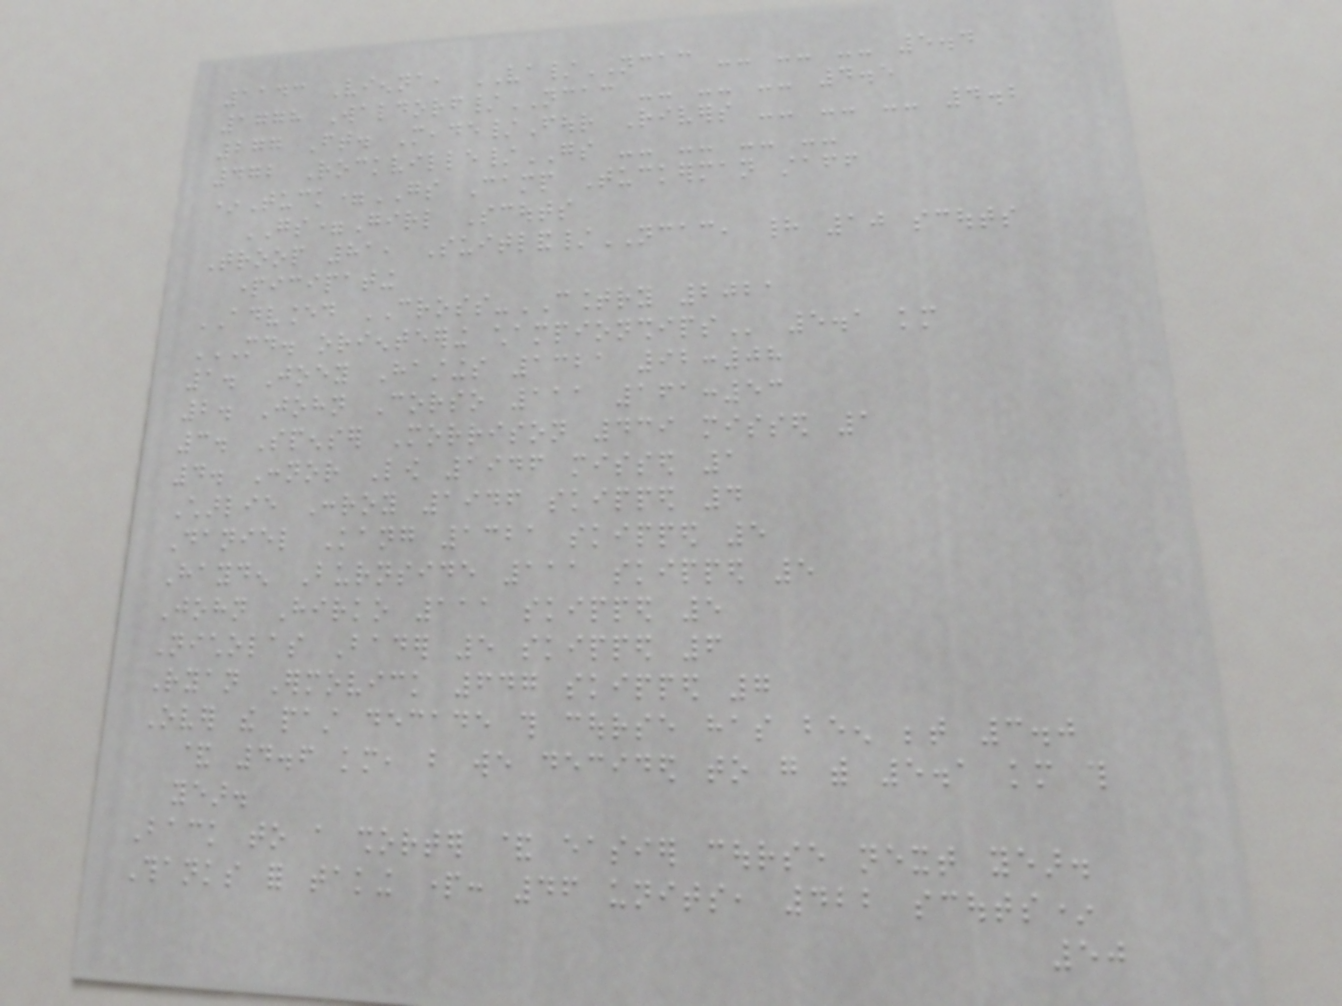1143 Vienna, VA/NCAC -- -- -- 5.4
1778 Waldorf/NCAC -- -- -- 4.5
277 Ft. Meade/Four Rivers -- -- -- 4.2
472 Rockville/GS -- -- -- --
*Tuck=GS Camp Tuckerman staff
GS=Girl Scouts
Troop 81, Suitland/NCAC, had 10 scouts
participating
ADVANCED CROSS-COUNTRY 2021
MD. ORIENTEERING CHAMPIONSHIPS 5.1 km
1. Joey Hastings 1321 92:08
2. John Corso 111 161:53
3. Spenser Morrison 439 missed 1
4. Connor Low 1946 missed 1
Charlie Conroy 1946 skipped 4
Daniel Kang 1321 skipped 5
Hayden Burnside 111 skipped 5
John Hirko 111 skipped 5
Nicholas Bader 5 skipped 6
Ryan Ermovick 647 skipped 7
Over the past decade this course has been between 3.0
& 4.6 km, but we decided to go with 5.1 km this
year.
Back to a shorter & easier course next year.
Thanks for taking part: 46 units, 422 scouts*
50
